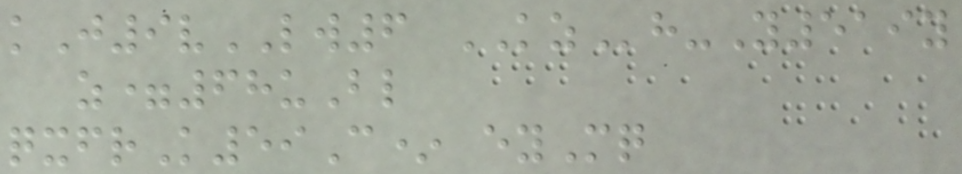kJ9vLW6 KZh-Y519y
z=68uBl
qxfrK59C* eyMq
